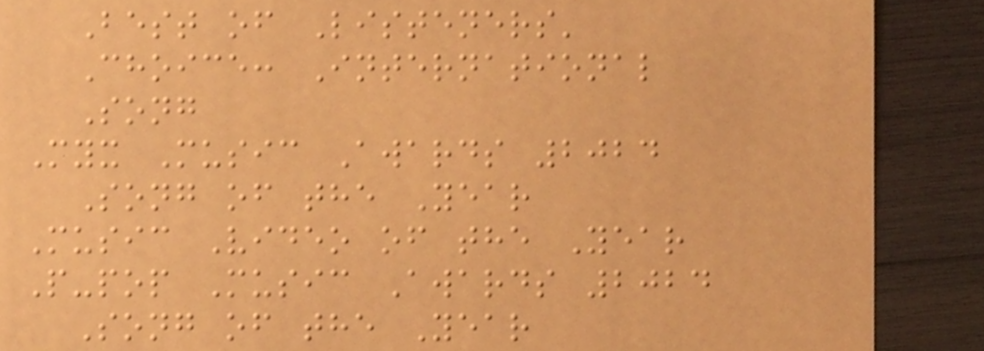Best of Listeners'
Choice: International
Song
Myx Music Awards 2024
Song of the Year
Music Video of the Year
P-pop Music Awards 2024
Song of the Year
